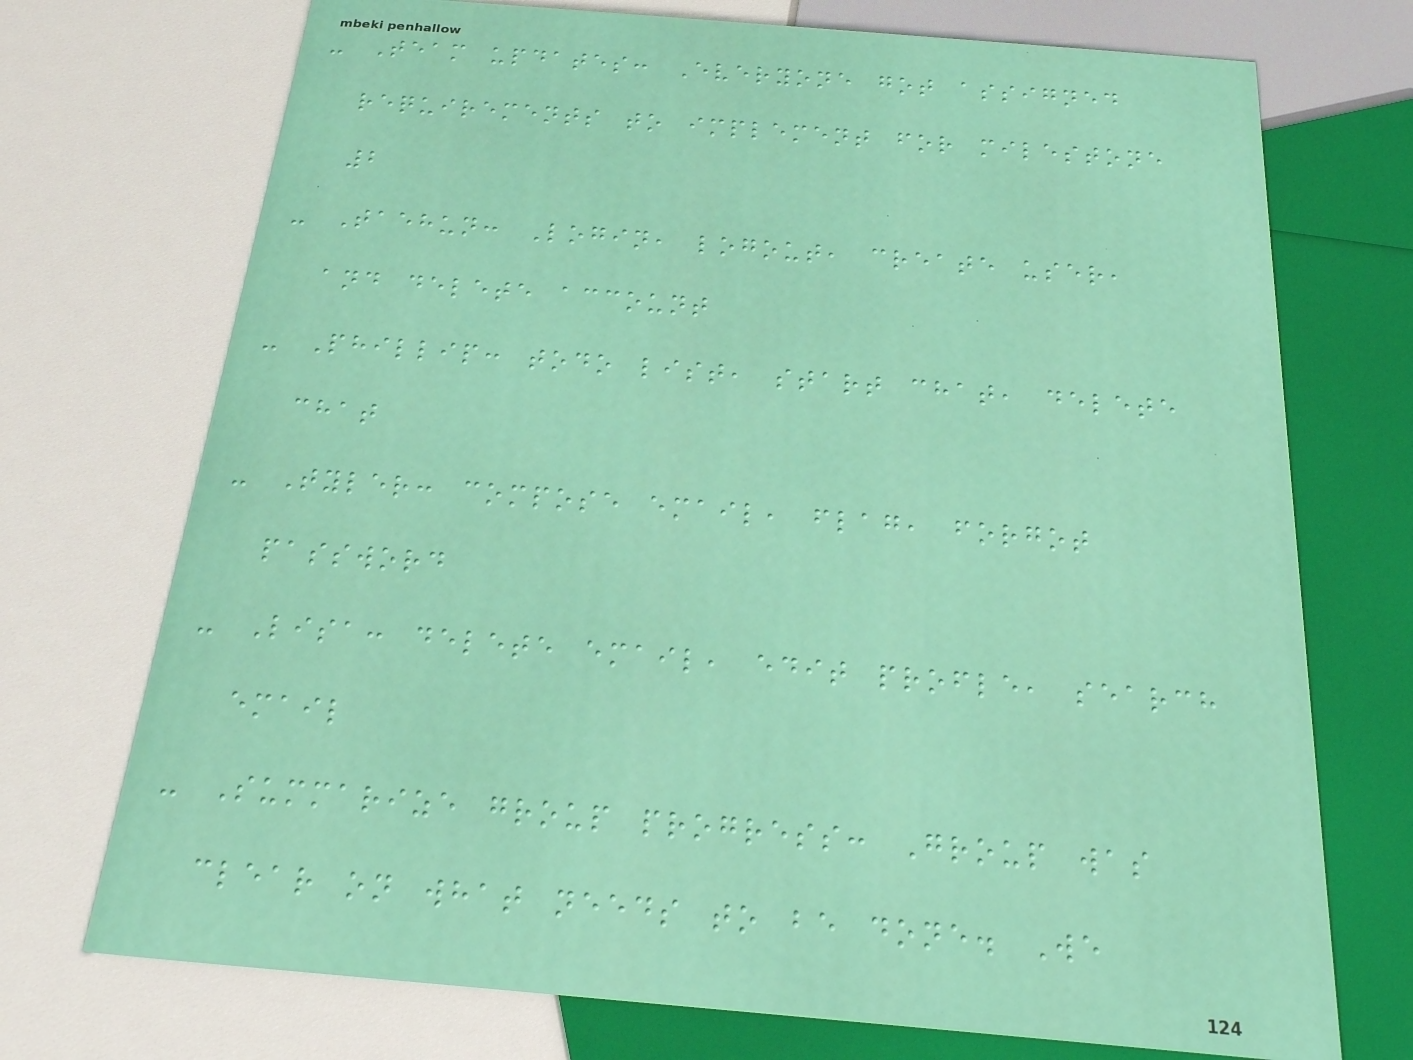- Team updates: Everyone got assigned
requirements to implement for milestone
2
- Taehun: Login, logout, create user,
and delete account
- Phillip: todo list, start chat, delete
chat
- Tyler: compose email, flag, forgot
password
- Lisa: delete email, edit profle, search
email
- Summarize group progress: Group was
clear on what needs to be done. We
